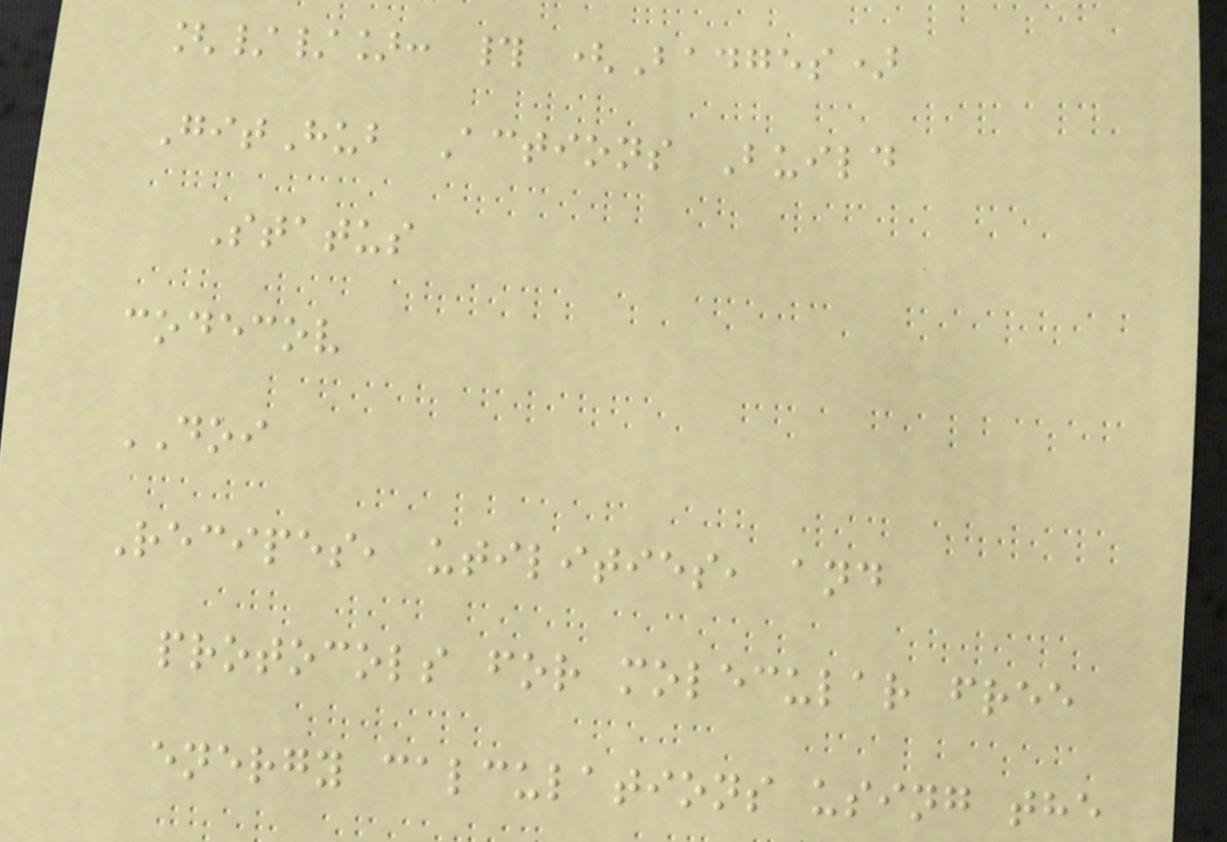[//]: # (Badges)
GitHub Actions Build
Status
codecov
DOI
Recipes, utilities, and
protocols for molecular free
energy calculations using the
